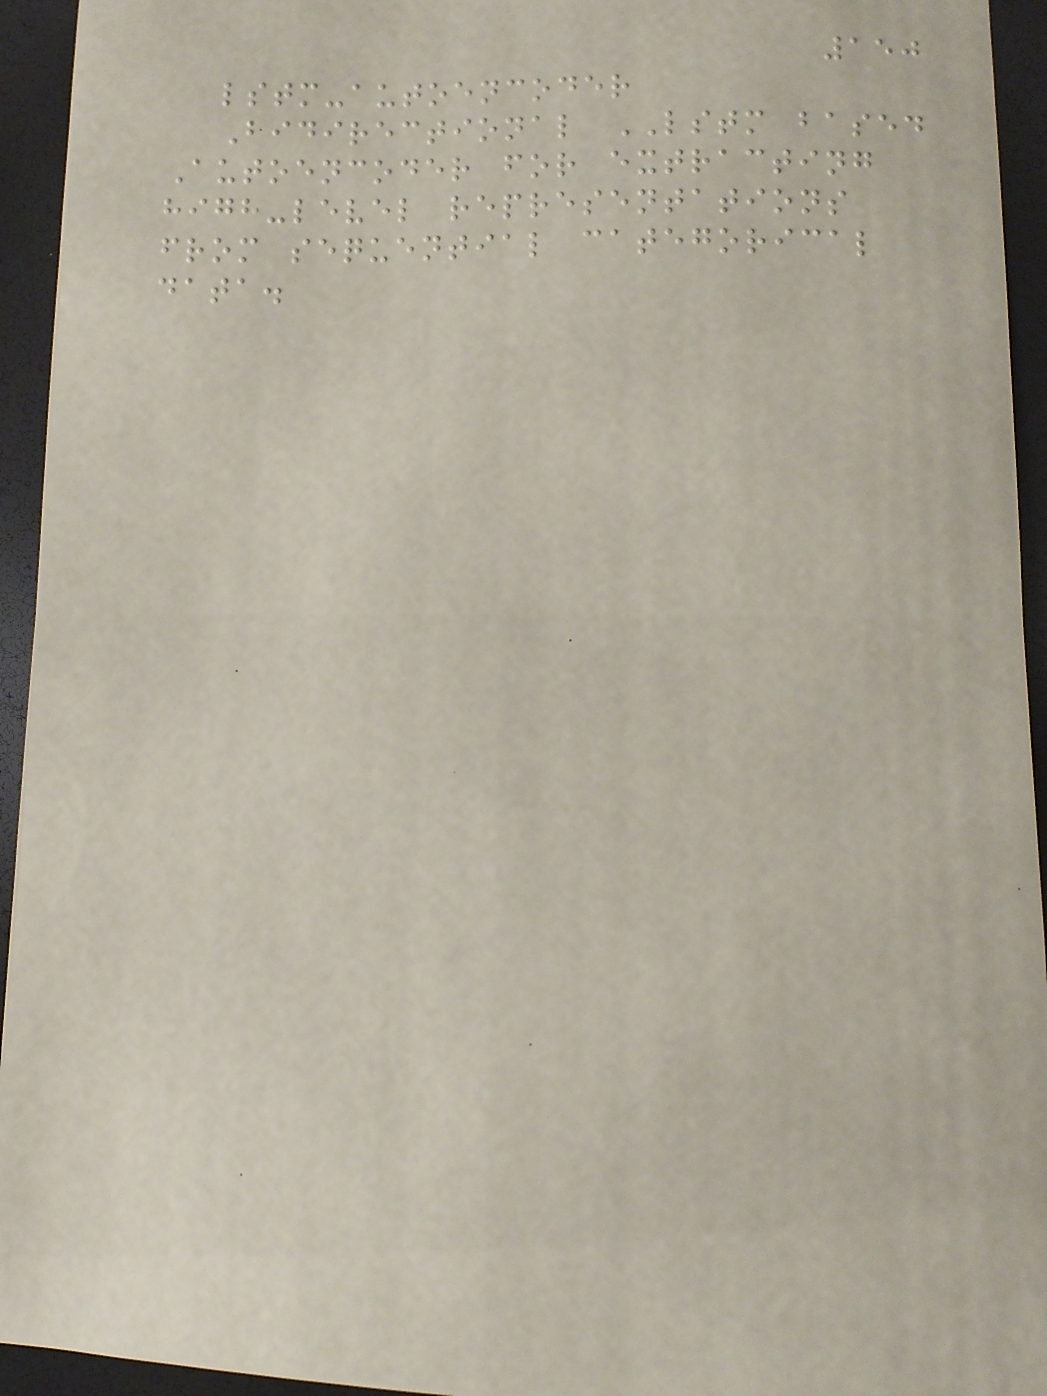150
lstm-autoencoder
Bidirectional LSTM based
Autoencoder for extracting
high-level representations
from sequential categorical
data.
